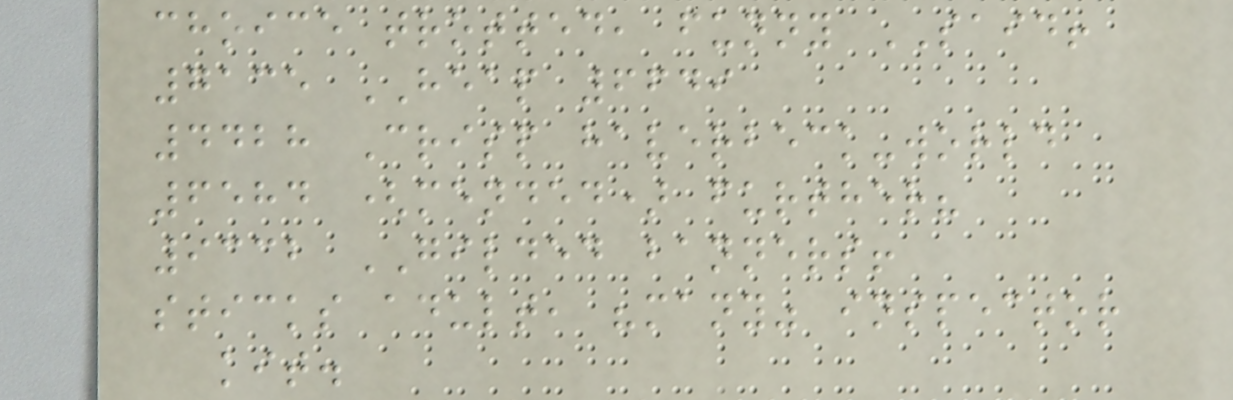choice trotted, funny SAID!
7135 HEAP 6649
4428 Crisp haverbeck-world
6584 (mended) further?
9332 GILDED banners!
sticks adult, "many" inspector
kit.
